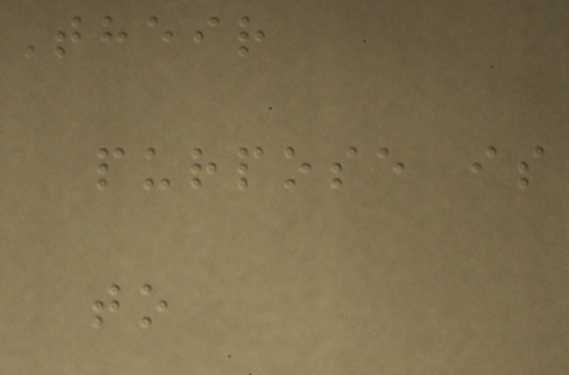Their
purpose is
to
